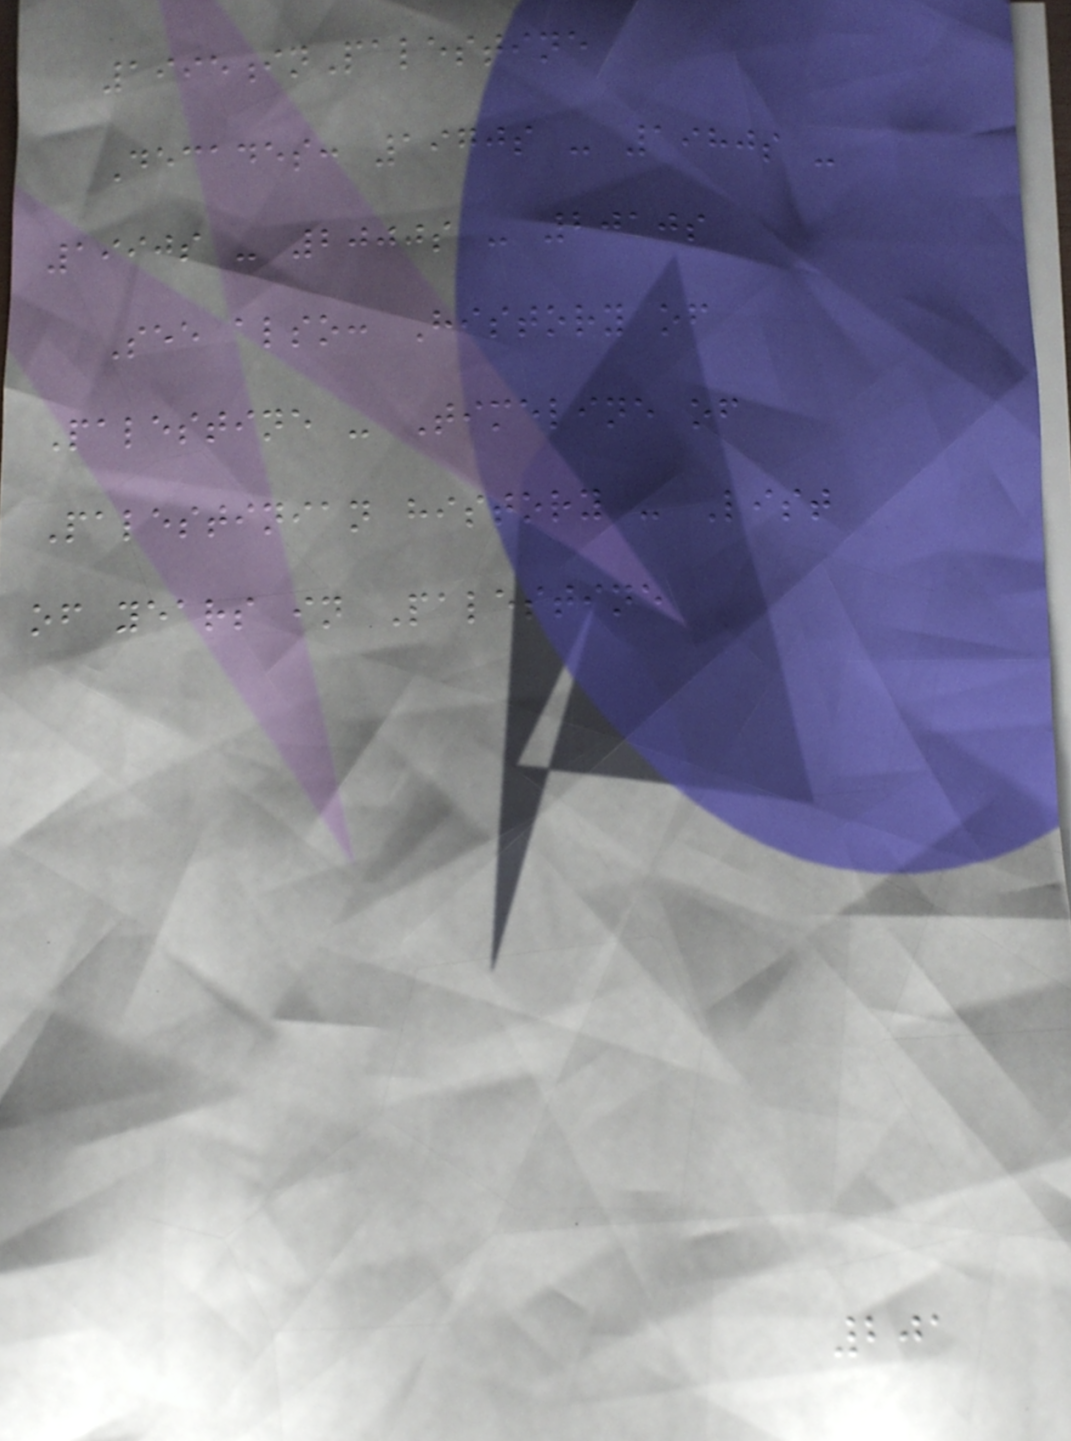1995inPalestine
Decades: 1970s - 1980s -
1990s - 2000s - 2010s
See also: History of
Palestine - Timeline of
Palestinian history - List
of years in Palestine
201
